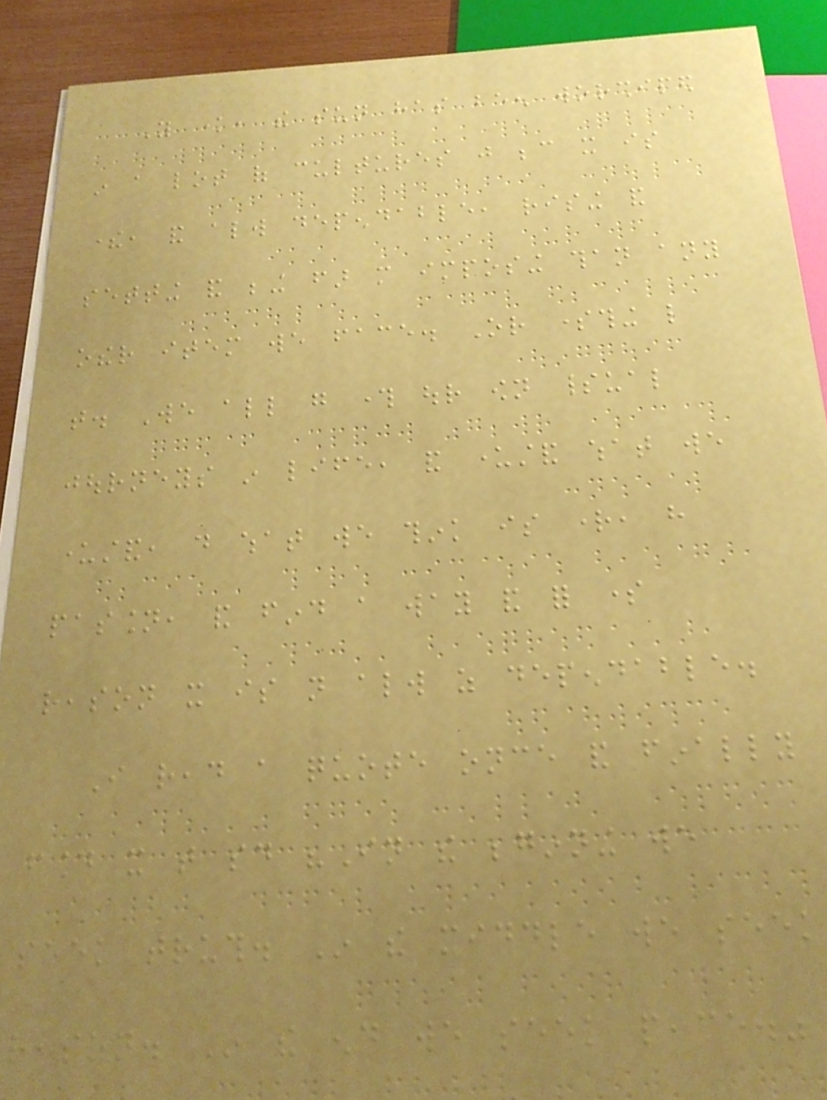You know, the sun has been worshiped
in a lot of cultures just because it is
there, and always dependable, rising and
setting and being far more imposing than any
other item we face. Or something like
that. We all go through our own spiritual
journeys in life, and understand what we
understand, do what we think is right, have
passion, and find a way and for some
reason it is not always as dependable.
I read a quote once and finally
found it that said "In the beginning we
seek truth. In the middle we seek
reason. In the end we seek peace."
